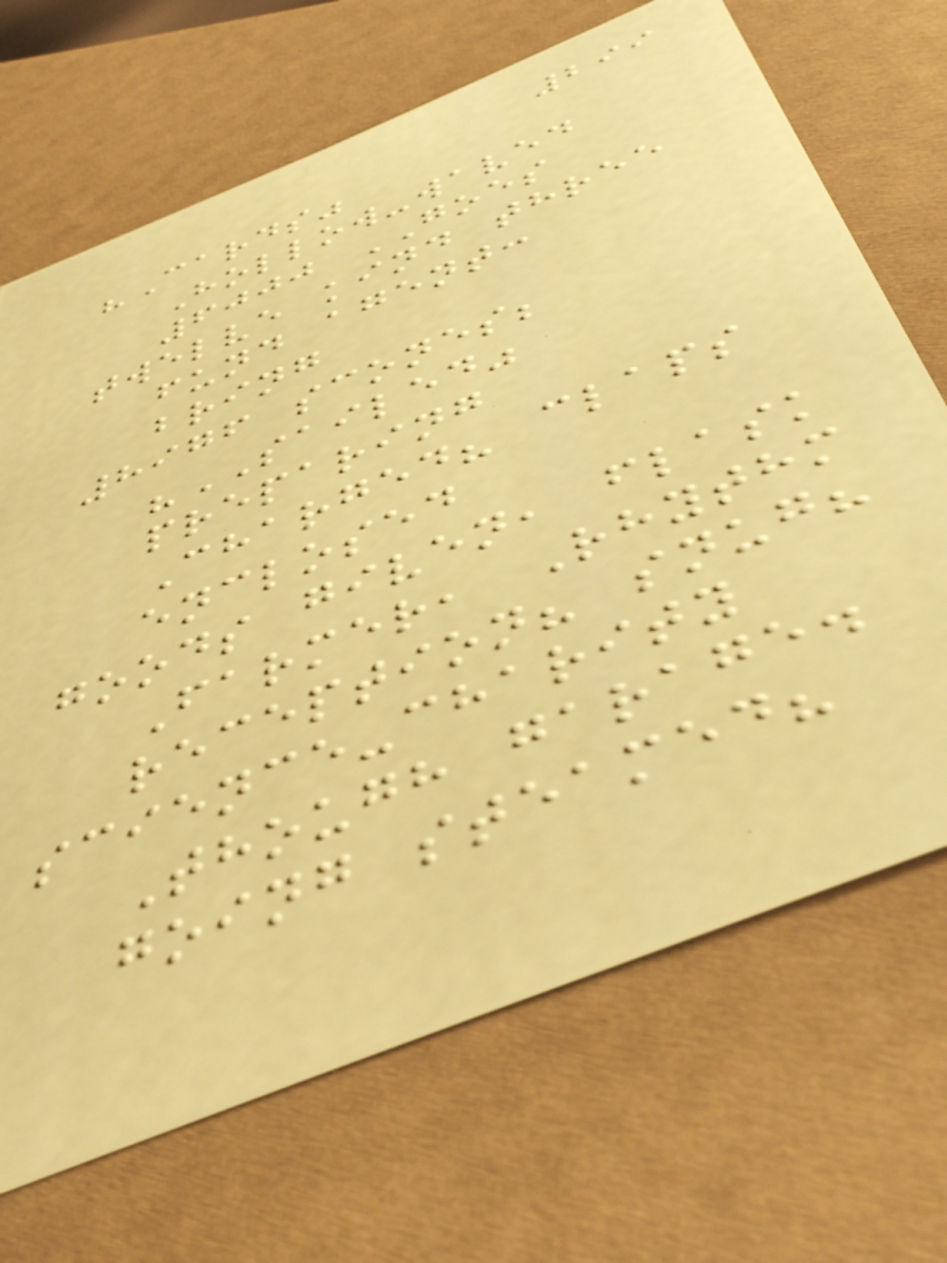299
"Cards"
Hollow-waved
6000 GOES
twelve kind three
fund agent:
bring
8976 scones;
"SAILED"
preparing
Charged? claps
enclosed
goods given, flask
Farmer, Rhythm
reception? snug?
science-charity
Though garage.
going steamed?
